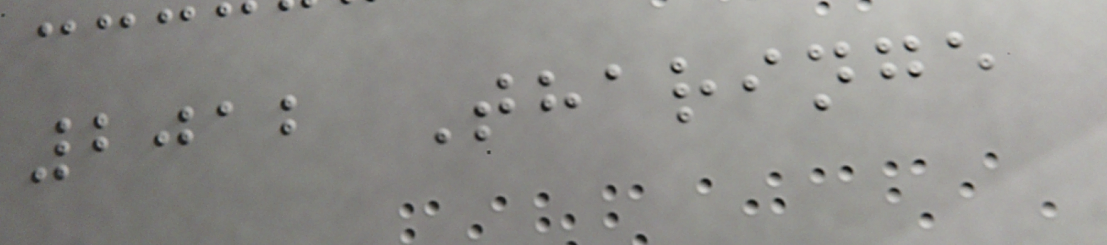2012 Tharinge
